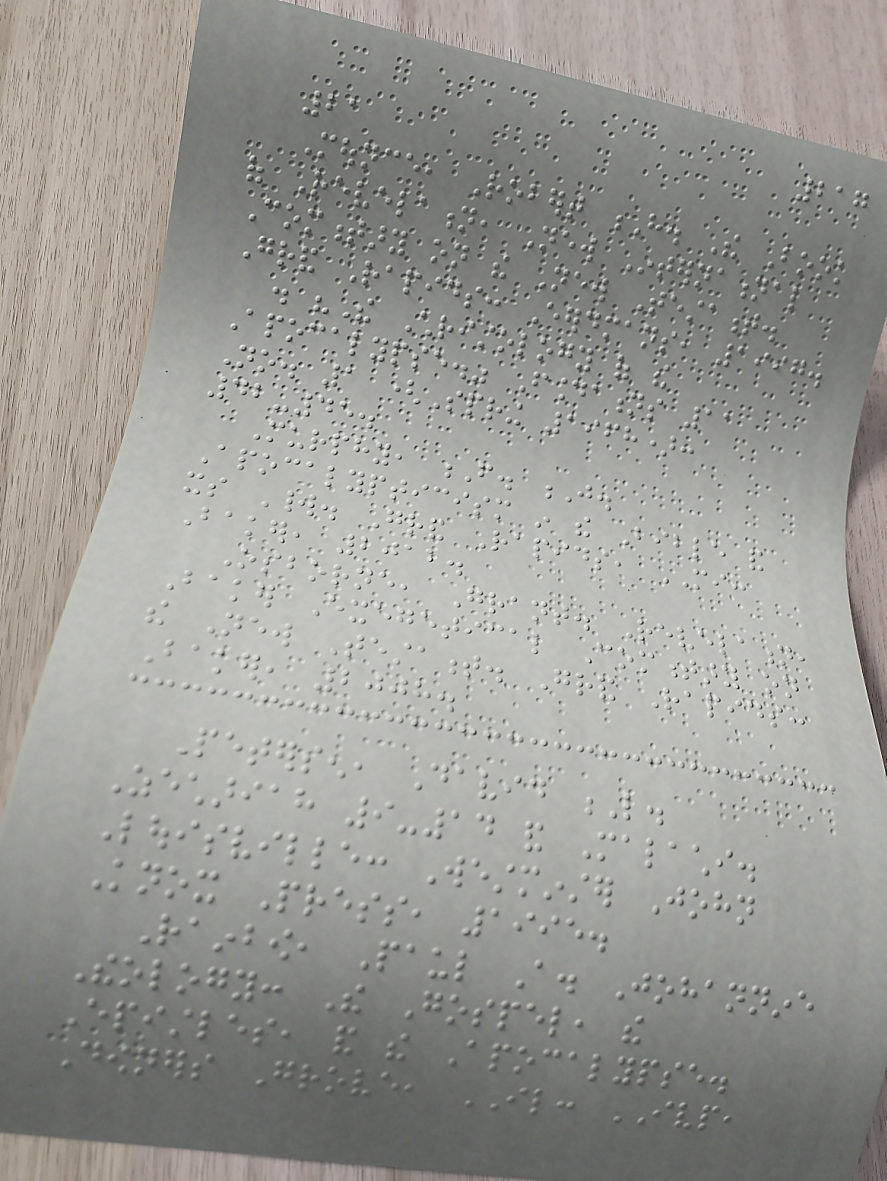217
21
Mounce, Robert H. The Book
of Revelation, New International
Commentary on the New Testament.
Grand Rapids: Eerdmans, 1997.
. "The Christology of the
Apocalypse." Foundations 11
No. 1 (Spring 1968):
42-45.
Murphy, F. J.
Apocalypticism in the Bible and
its World. Grand Rapids, MI:
Baker, 2012.
Osborne, Grant. Revelation,
Baker Exegetical Commentary on
the New Testament. Grand Rapids:
Baker, 2008.
Petersen, David L.
Zechariah 9-14 and Malachi.
Louisville: Westminster John
Knox Press, 1995.
Rainbow, Paul A. Johannine
Theology: The Gospel, the
Epistles, and the Apocalypse.
Downers Grove, IL: IVP,
